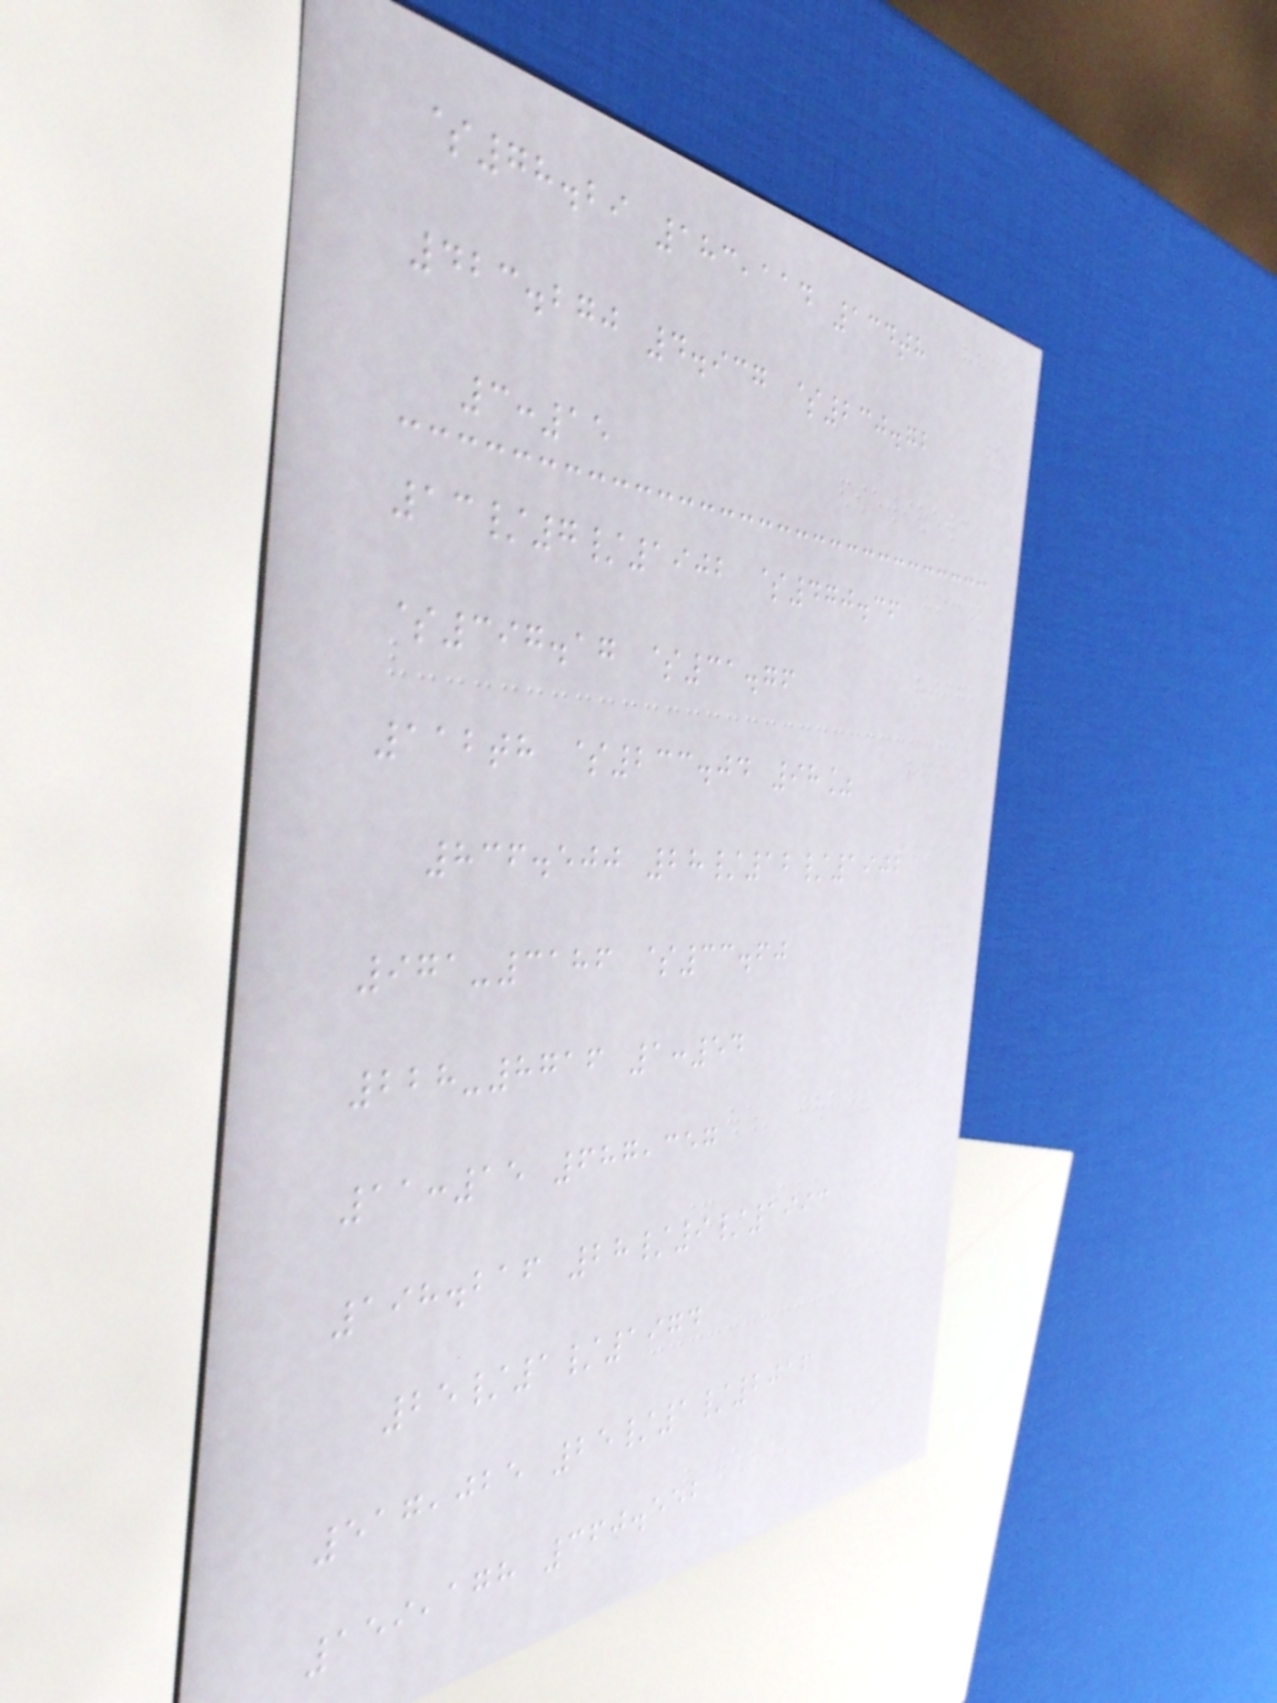$78.29 183,114 134th
423.270 4.937 $230.72
3:15
13/7/1902 $470.36
$397.17 $31.76
112th $233.04 98%
836.500 28/12/1902
971-3186 $33.60
228-8716 1:54
11:15 687,357
198.216 28/9/1993
25/1/1974
517,025 25/1/2016
159,178 360.552
